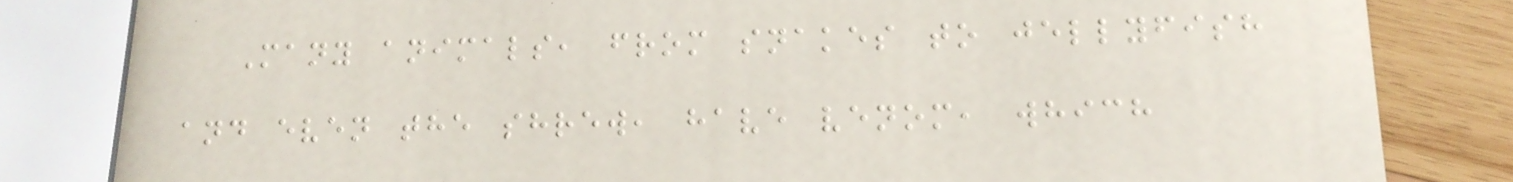Many animals, from snakes to jellyfish
and even the shrew, have venom, which
